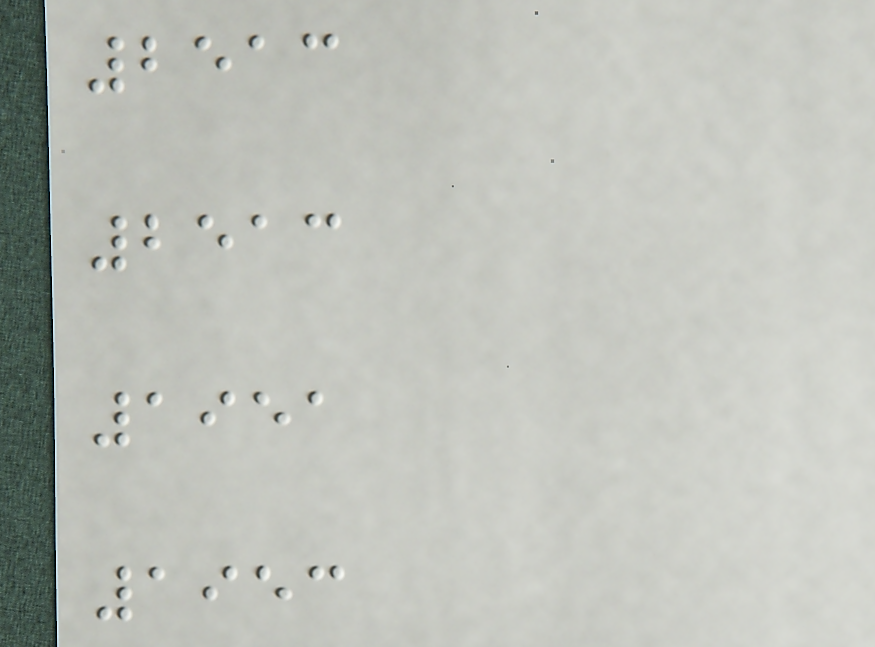2513
2513
1951
1953
